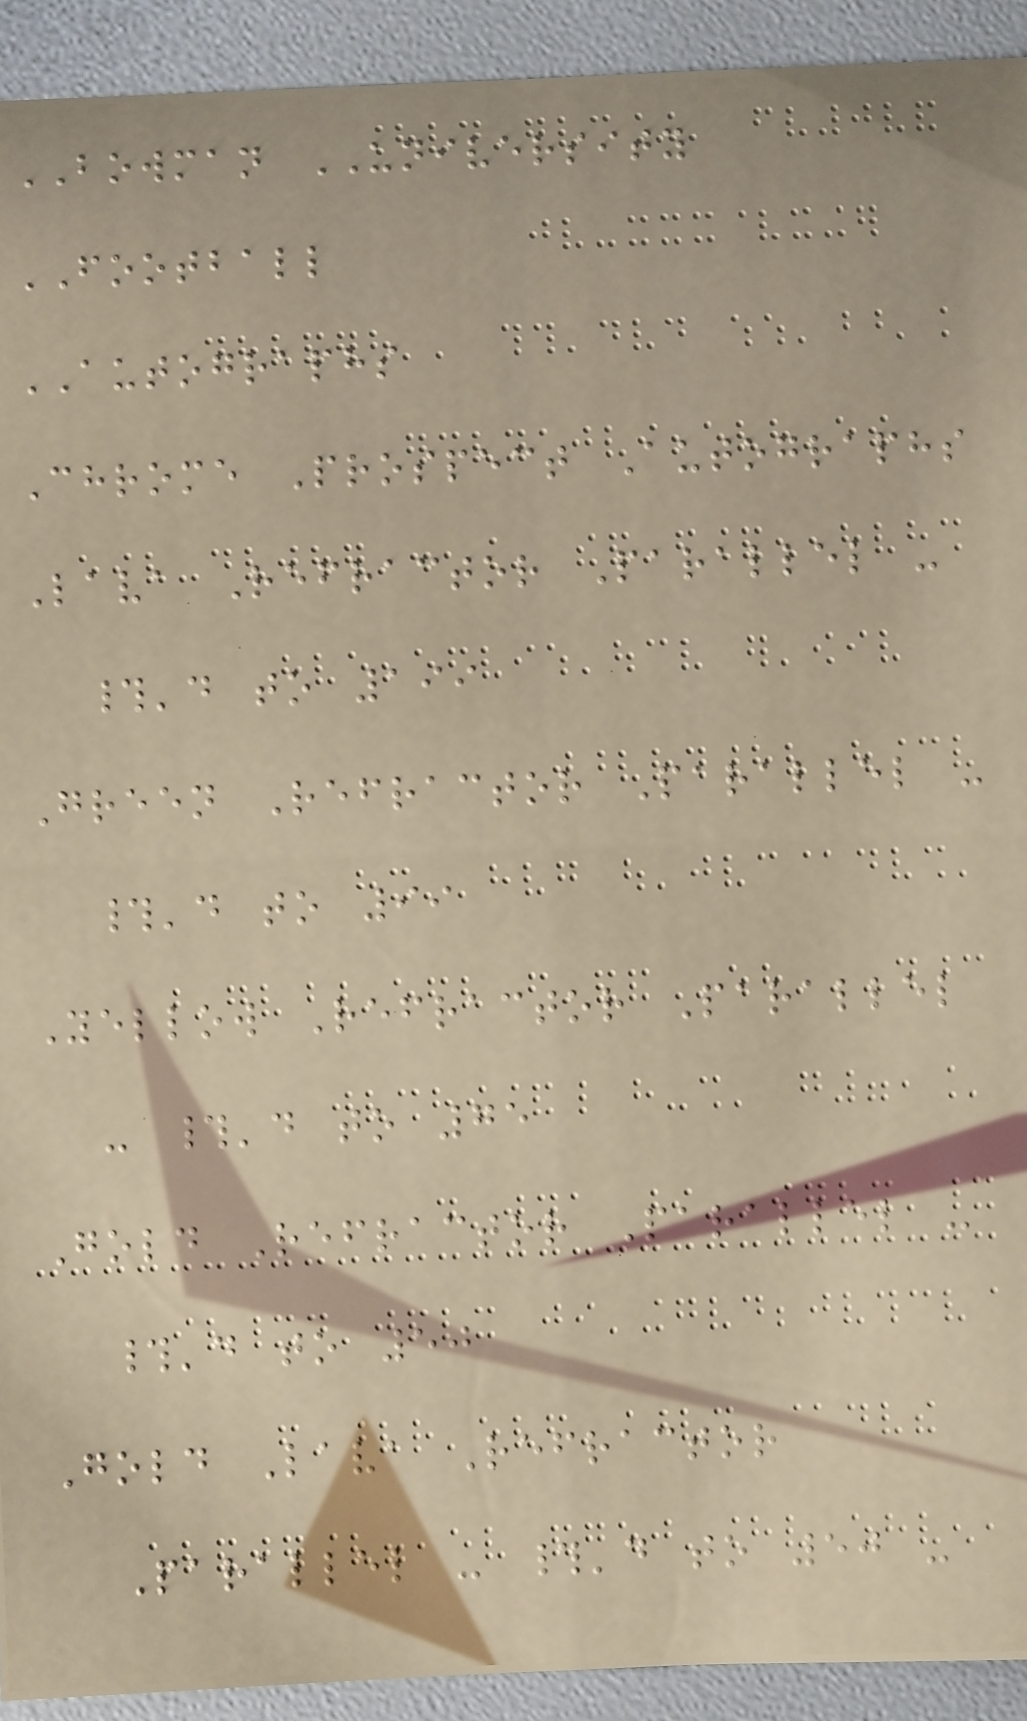BOWMAN UNIVERSITY
FOOTBALL
AUTOGRAPHS
Chrome Prospect Autographs
Lava Refractor Parallel -
#'d to 199
Green Refractor Parallel -
#'d to 99
Yellow Refractor Parallel
- #'d to 75
Gold Refractor Parallel -
#'d to 50
Gold Lava Refractor
Parallel - #'d to 50 -
